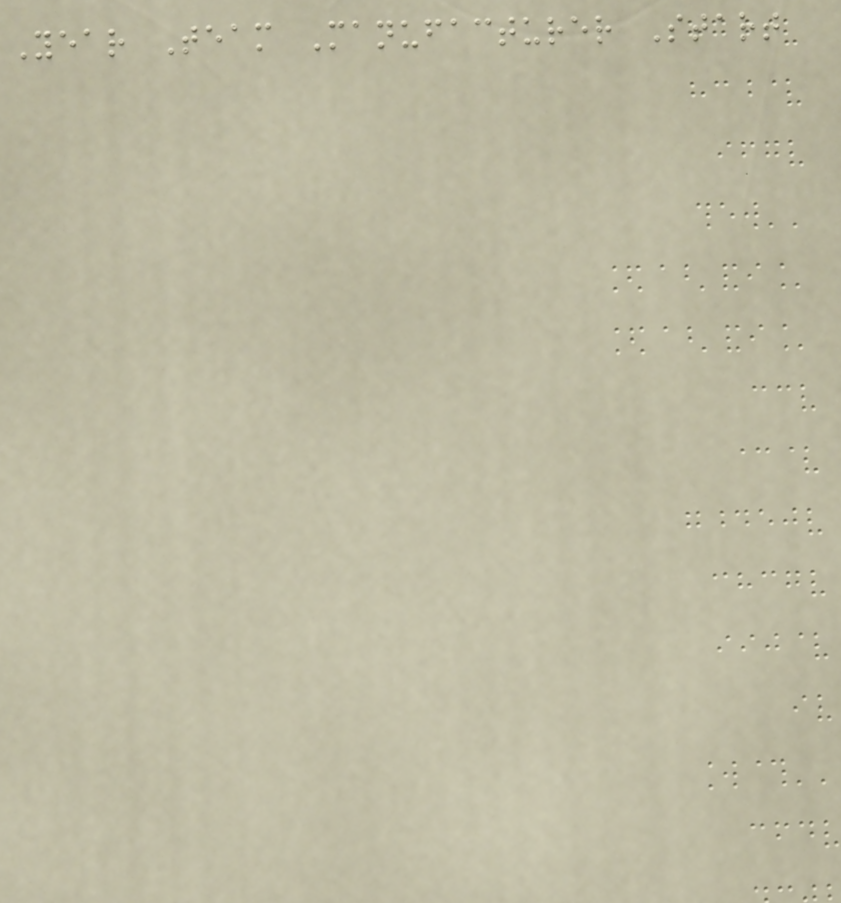Year Team Manufacturer Start
